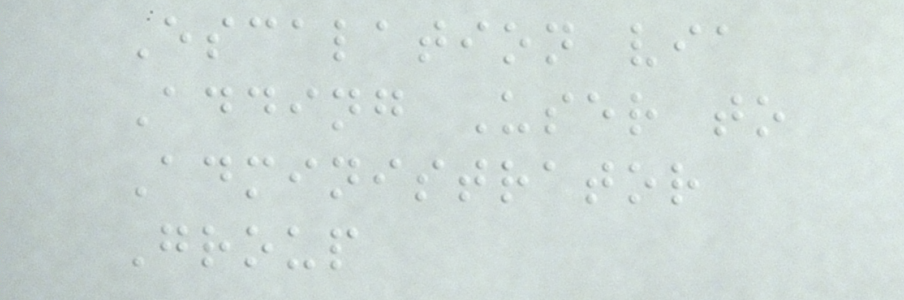Escalation via
Adding User to
Administrator
Group
